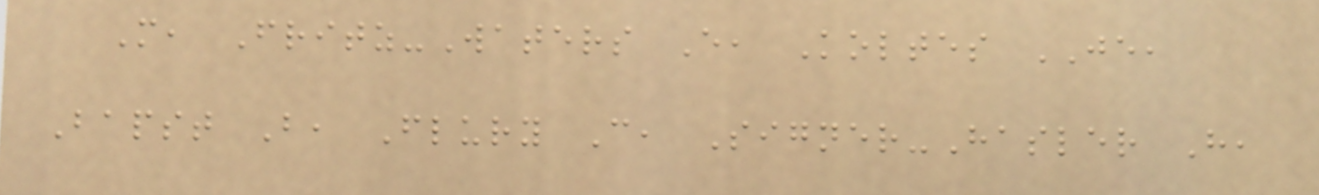M, Fritz-Waters E, Koltes JE,
Bapst B, Flury C, Signer-Hasler H,
